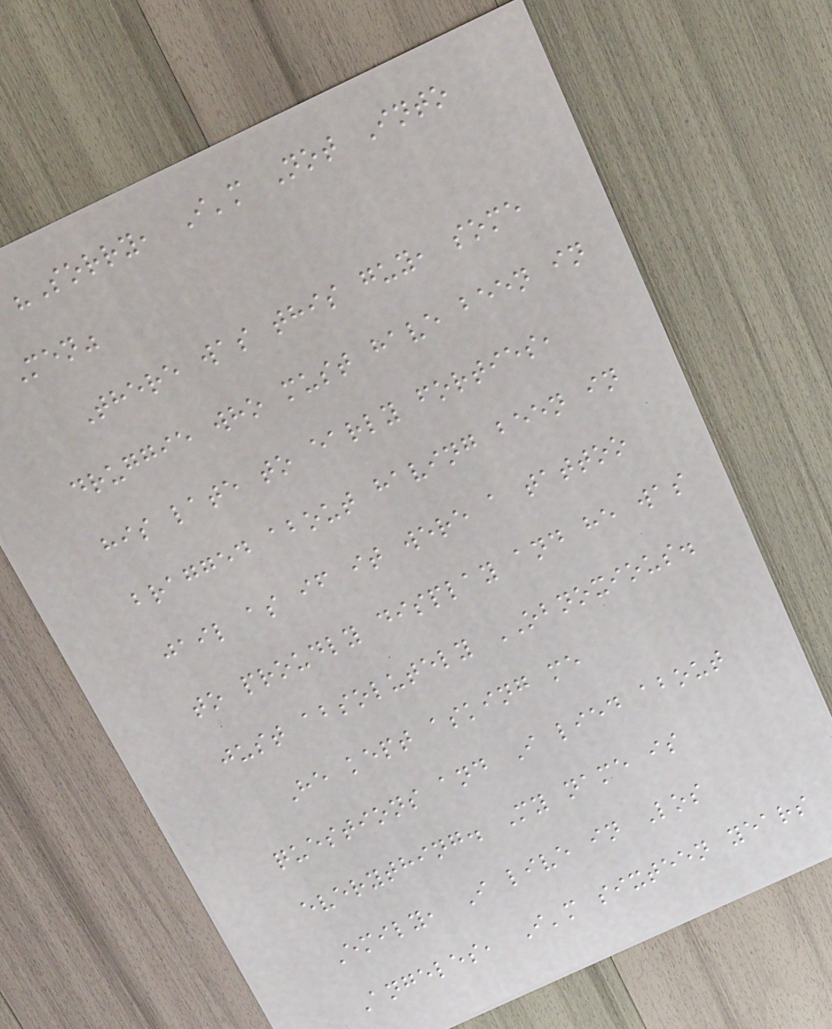"Sorry, I'm Not Into
Men"
There was this guy, some
druggie who must have been in
his late to early forties,
bragged about having been in
jail as if it were a tattoo
to proudly display and he was
just absolutely OBNOXIOUS.
He kept asking me
questions and I lied about
everything. My name is
Emily, I live in Los
Angeles, I'm sixteen years
